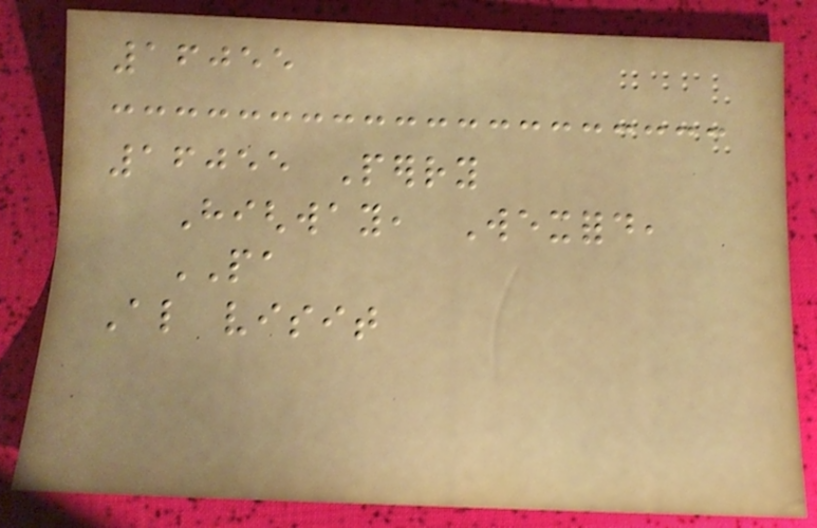16055
16055 Perry
Highway, Wexford,
PA
Also visit
